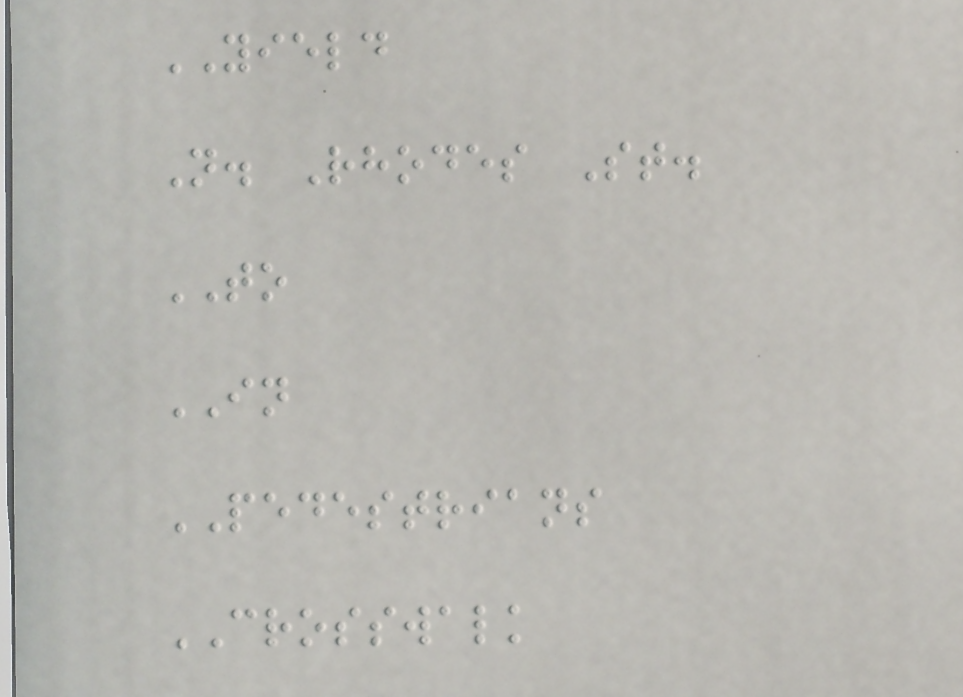YIELD
N. Rhodes St.
TO
IN
PEDESTRIANS
CROSSWALK
